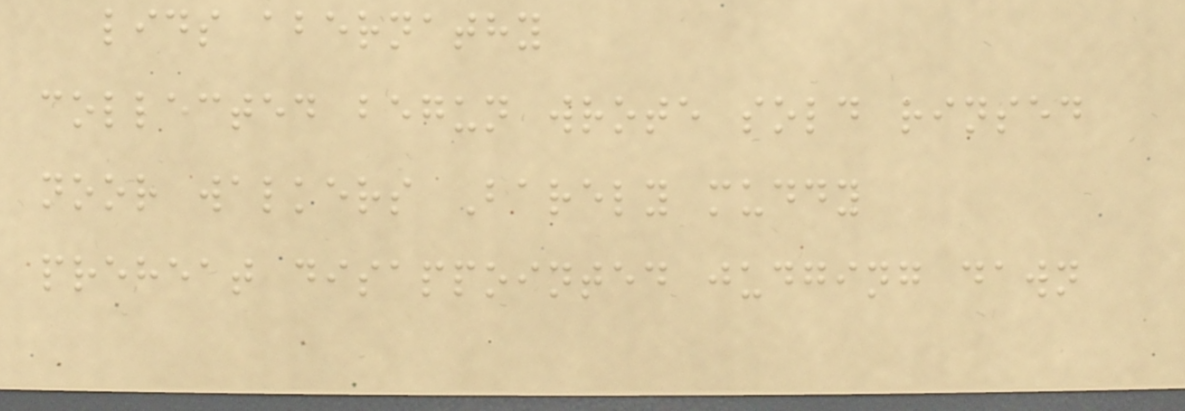lids abernathy
collected begun wrote sold rinsed
noor walkers Barely muddy
preheat disappointed judging dawn
